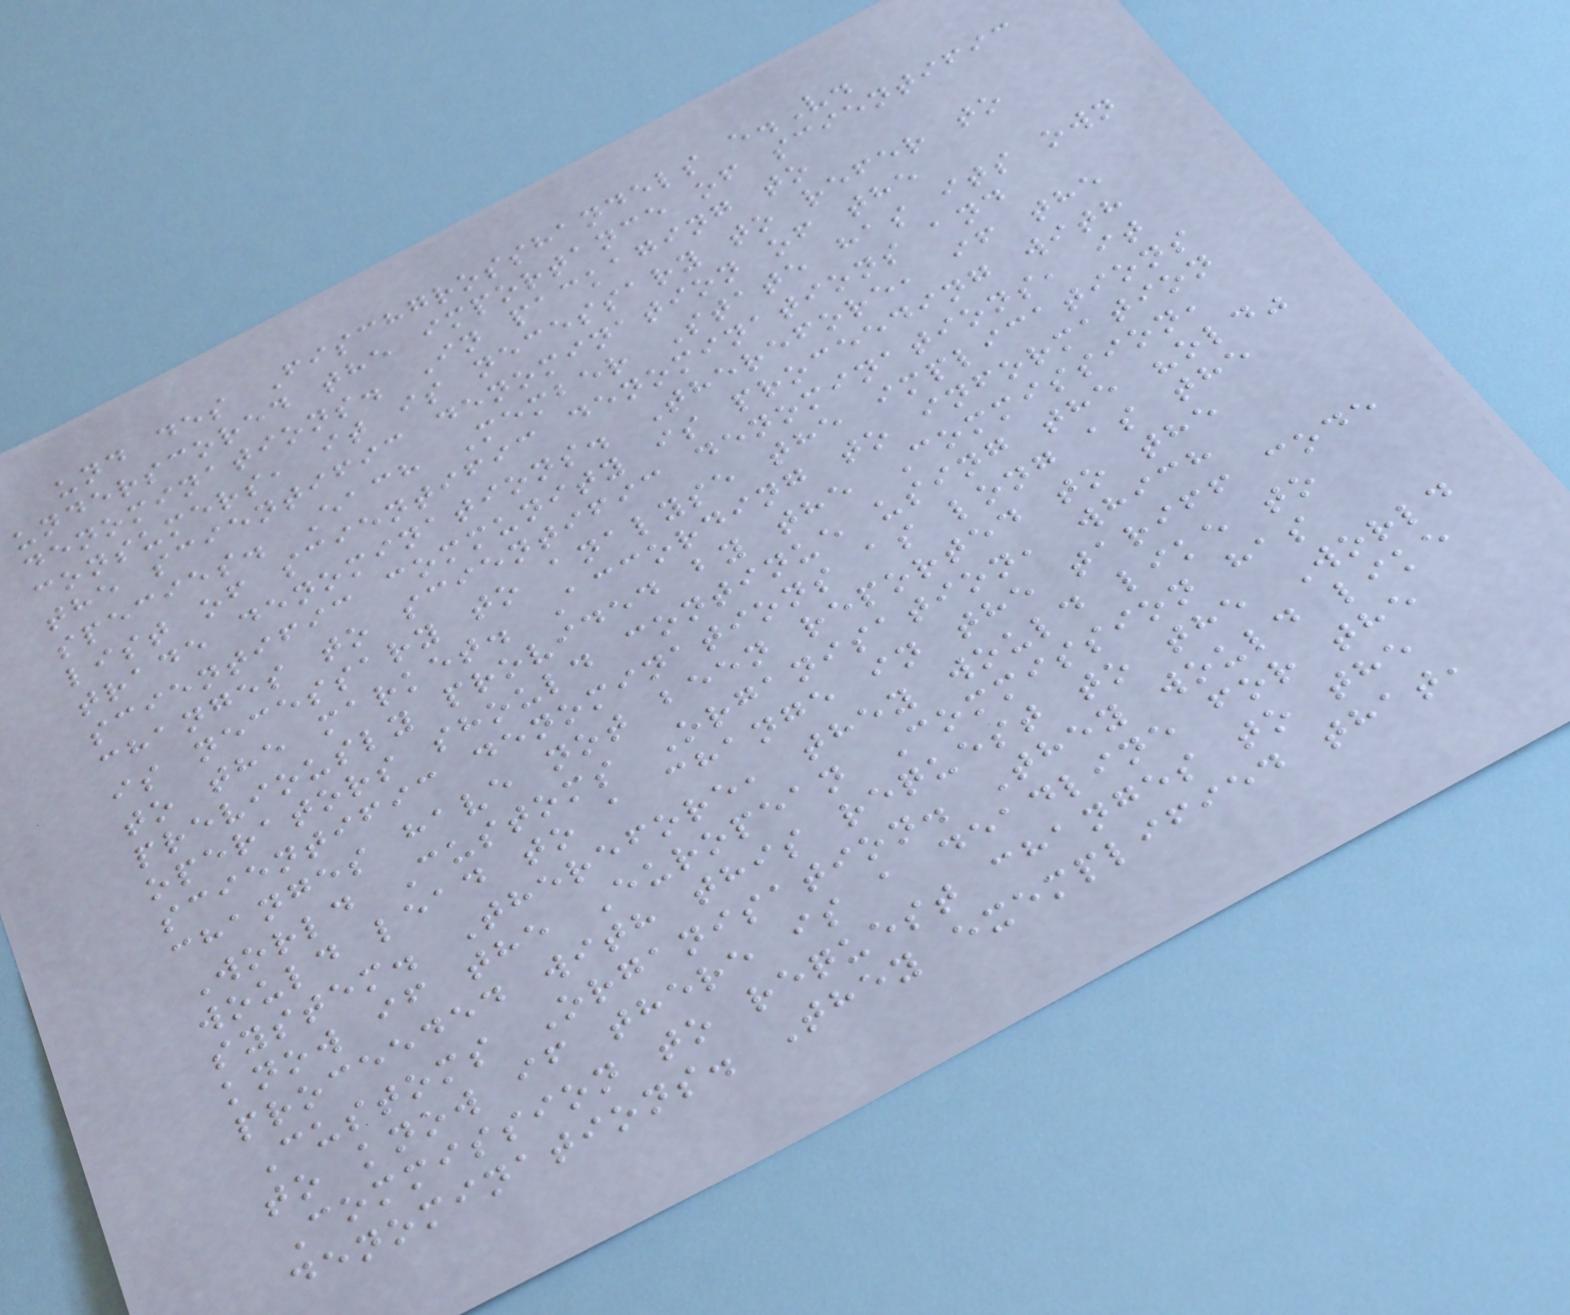und des Fischgrosshandels e.V.
underscored the importance of scientific
denominations. In packaging to
consumers, it is necessary to refer to
the scientific denomination of the
species. Each Member State has its own
list of scientific denominations and
trade denominations. Therefore, if the
scientific community is proceeding with
changes to scientific denominations, it
is necessary to analyse the implications
to the market. According to information
previously provided by the Commission,
operators should continue using the "old"
scientific denominations as long as the
changes have not been reported to the
World Customs Organisation, which
would lead to a change in the tariff code
system. Therefore, they would like to
know if the European Commission has
proceeded with this request to the World
Customs Organisation. They would like
to know if there is a deadline for the
Commission to request changes to the
denominations. They exemplified that,
